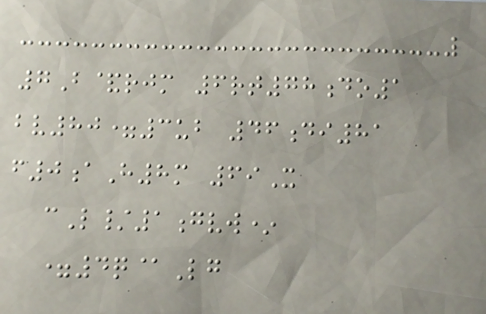7B&rjm 6rt78do1
bv80=3ub 46di81
f0aH8m 69X
cL/1gvw*
=4q@Lg
